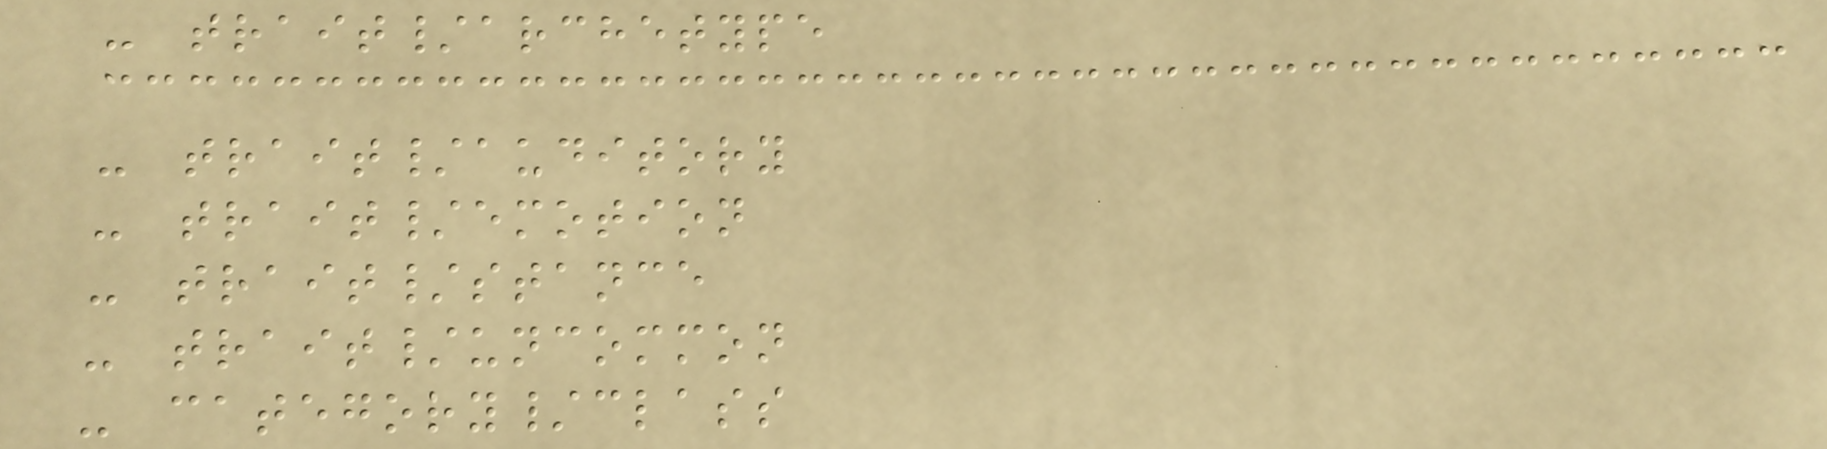- trait/archetype
- trait/auditory
- trait/emotion
- trait/stance
- trait/uncommon
- category/class
